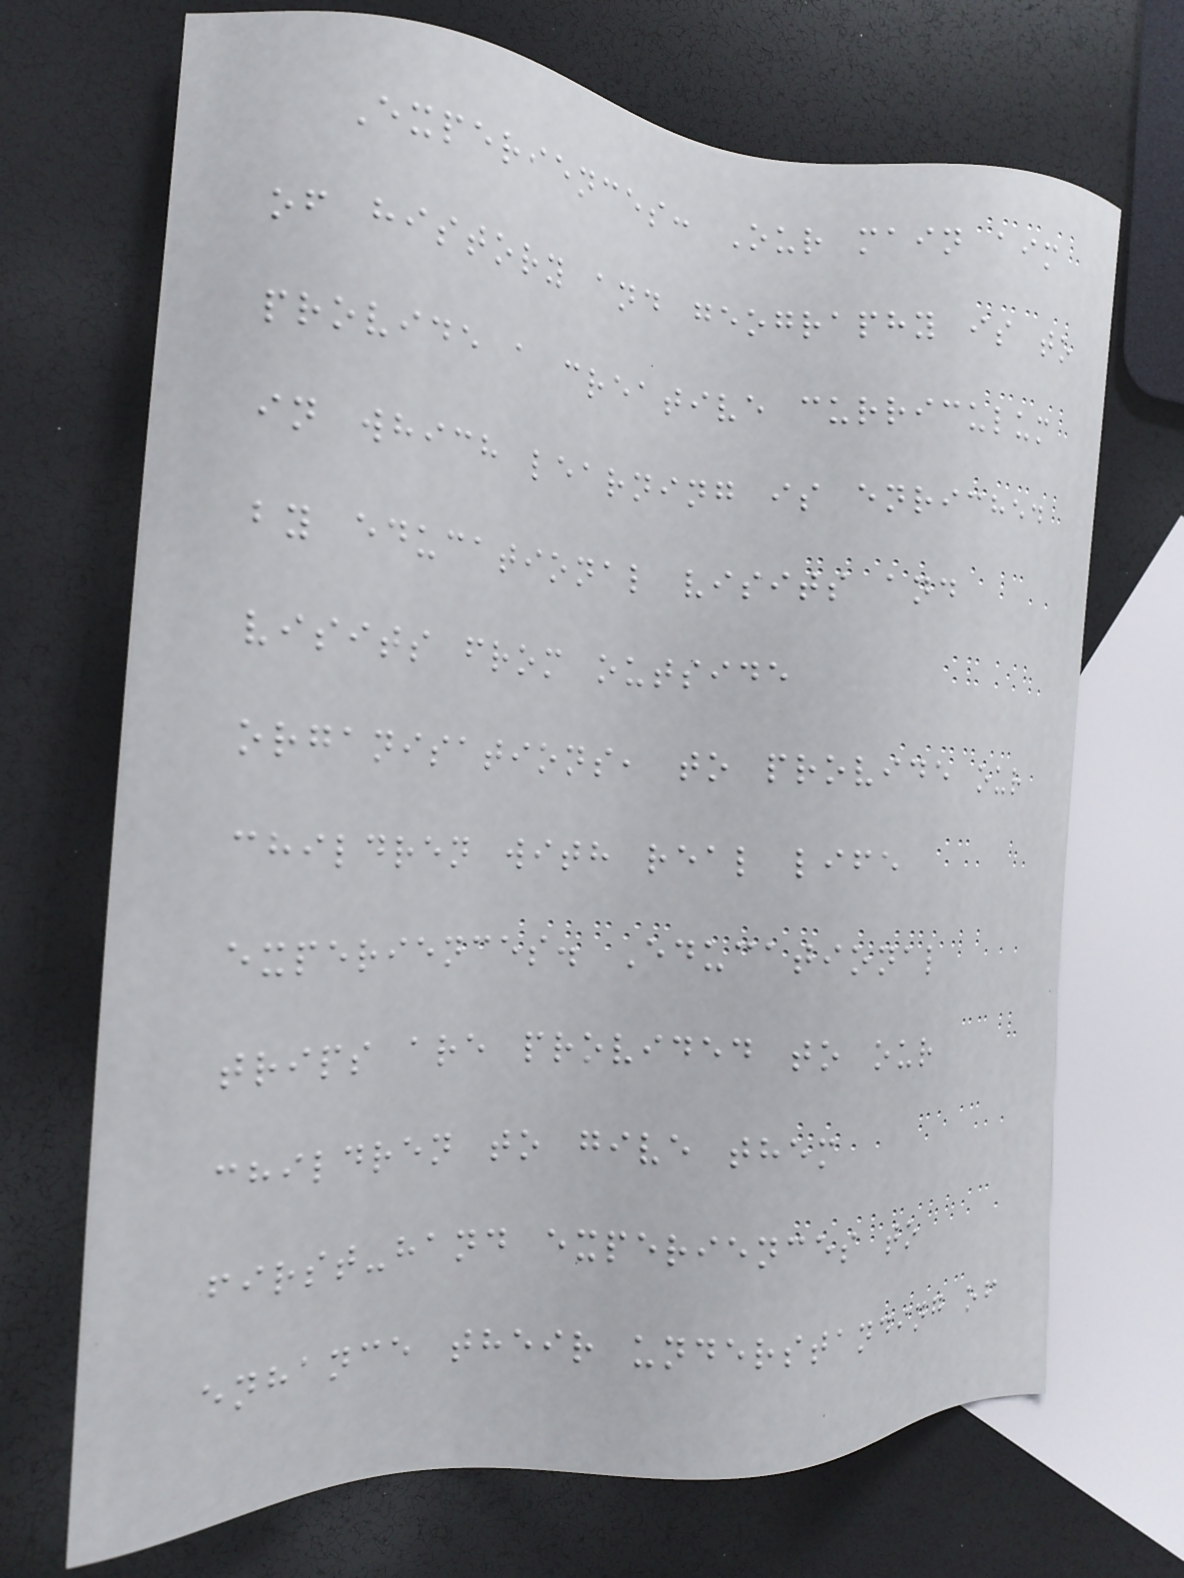Experiences: Our main aim
of history and geography is to
provide a creative curriculum
in which learning is enriched
by educational visits and
visits from outside
organisations, to provide our
children with real life
experiences. Educational
trips are provided to our
children to give them
first-hand experiences to
enhance their understanding of
